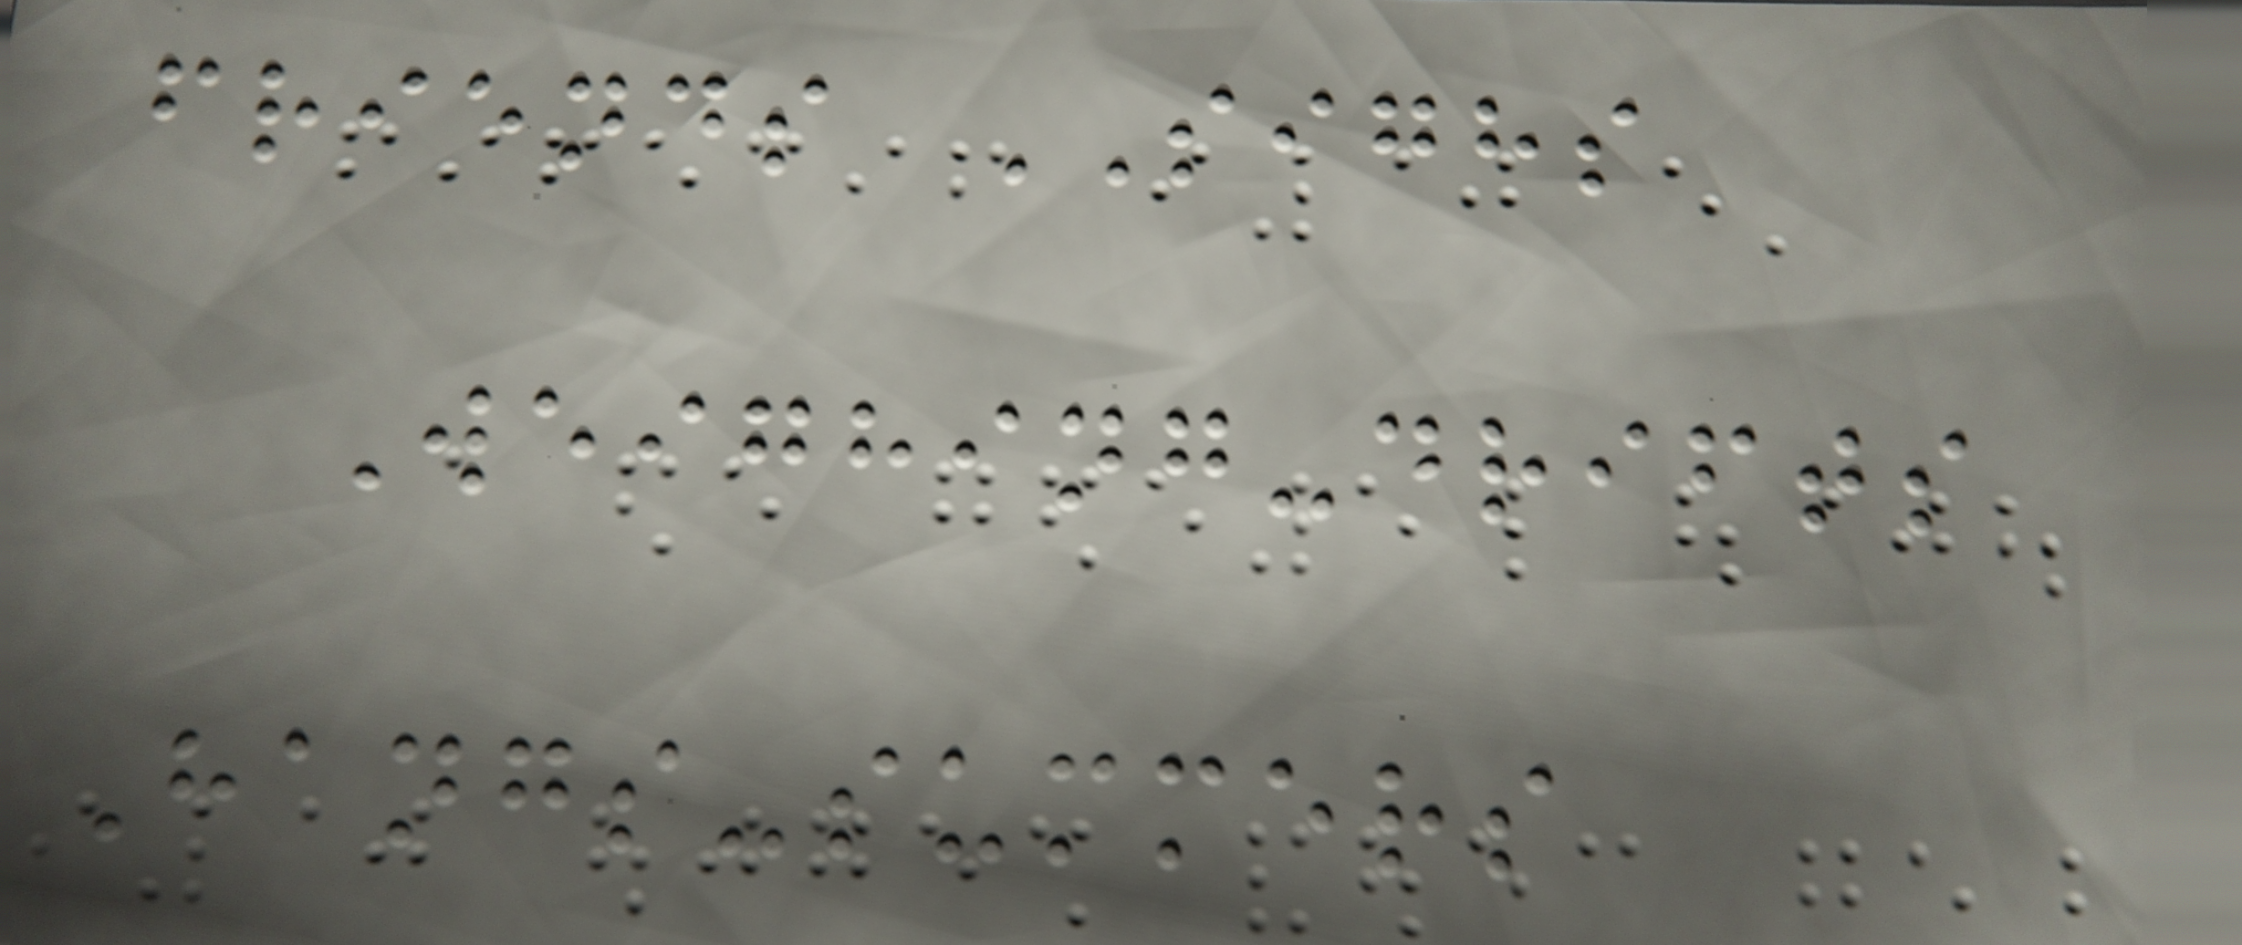friends SIGHS
Weighing-drifts
Hangs-summers
